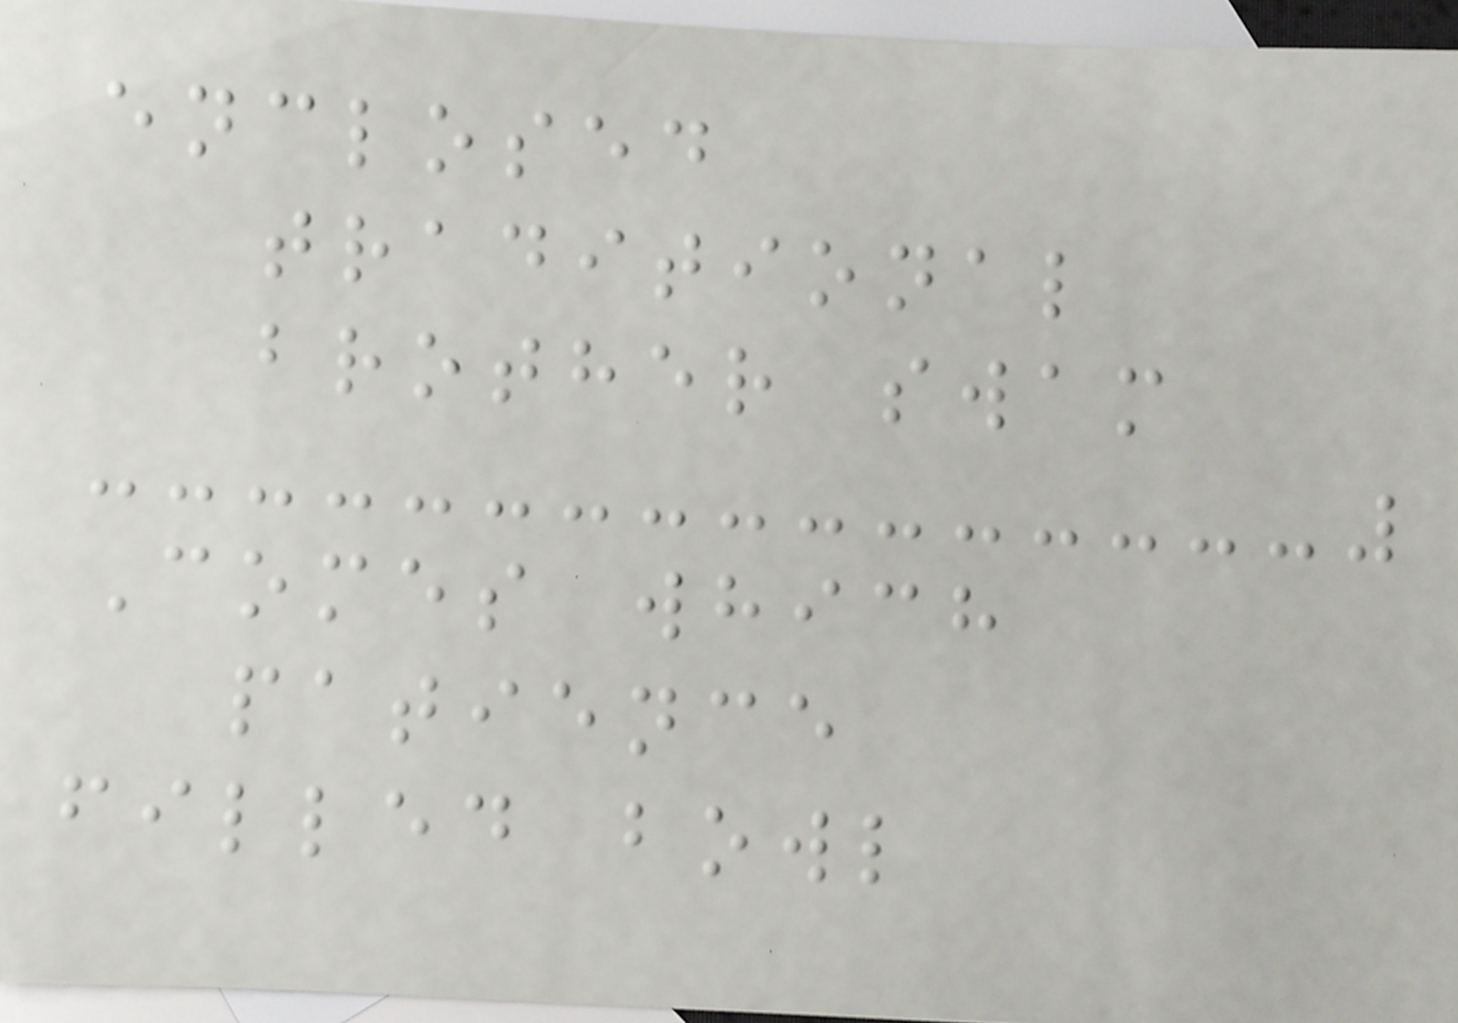enclosed
traditional
brother swam
Comes which
patience
filled bowl
